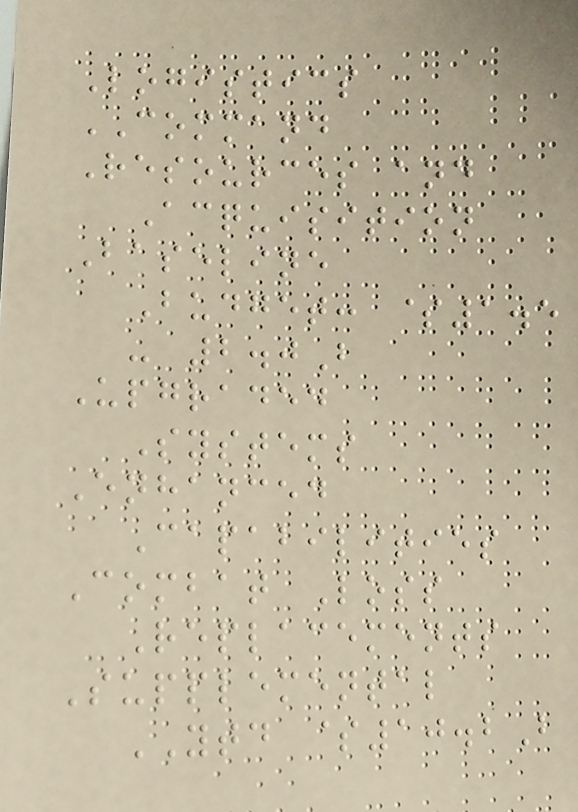Logistics
COMMAND
Resources and
Acquisition
Baseline
Budget: $1.5
- 2.0B
Upgraded
Systems
Enhanced
Capabilities
Combat Loss
Replacements
Supplemental
YTD $10.2B
